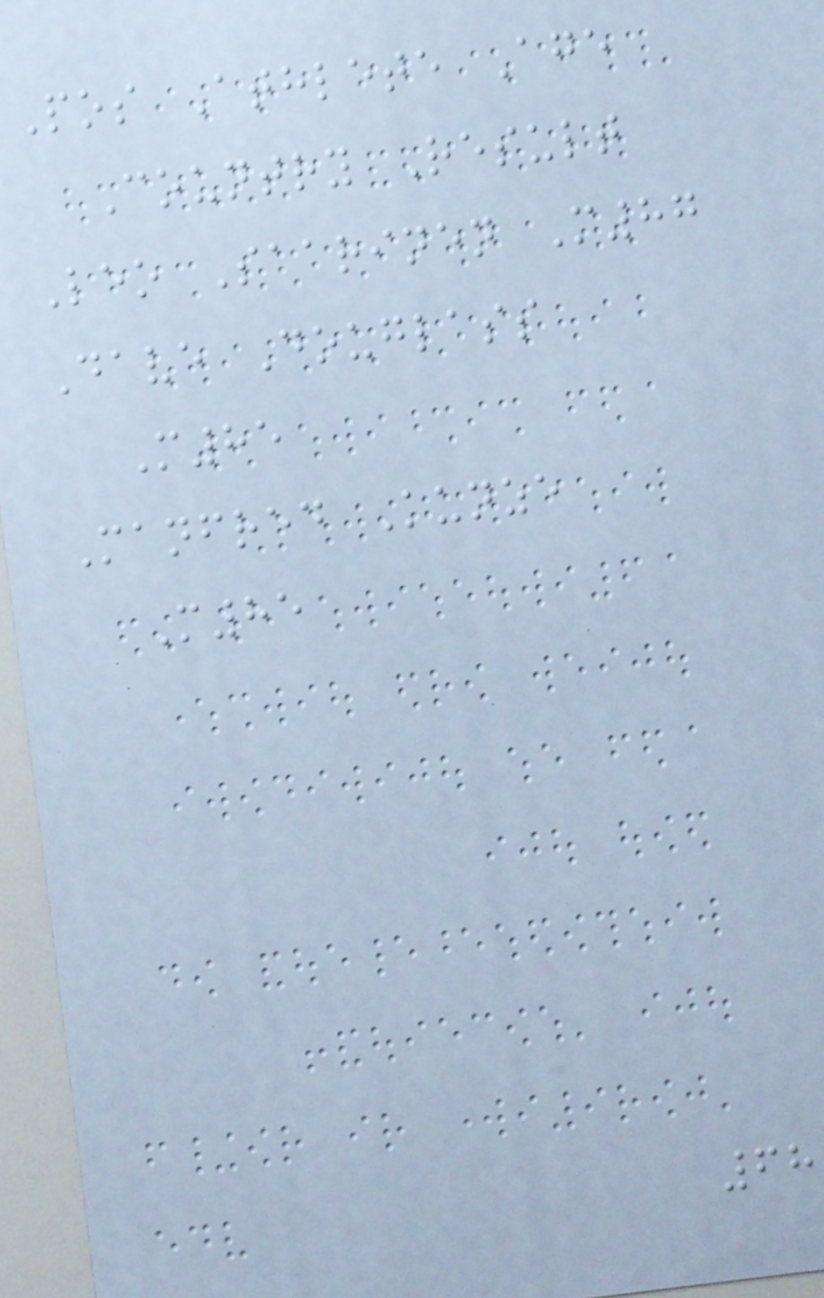Pos Athlete Age
Country Result
Leo Saarinen M87
Dave Douglass
M85
Manfred Kunze
M85
68
